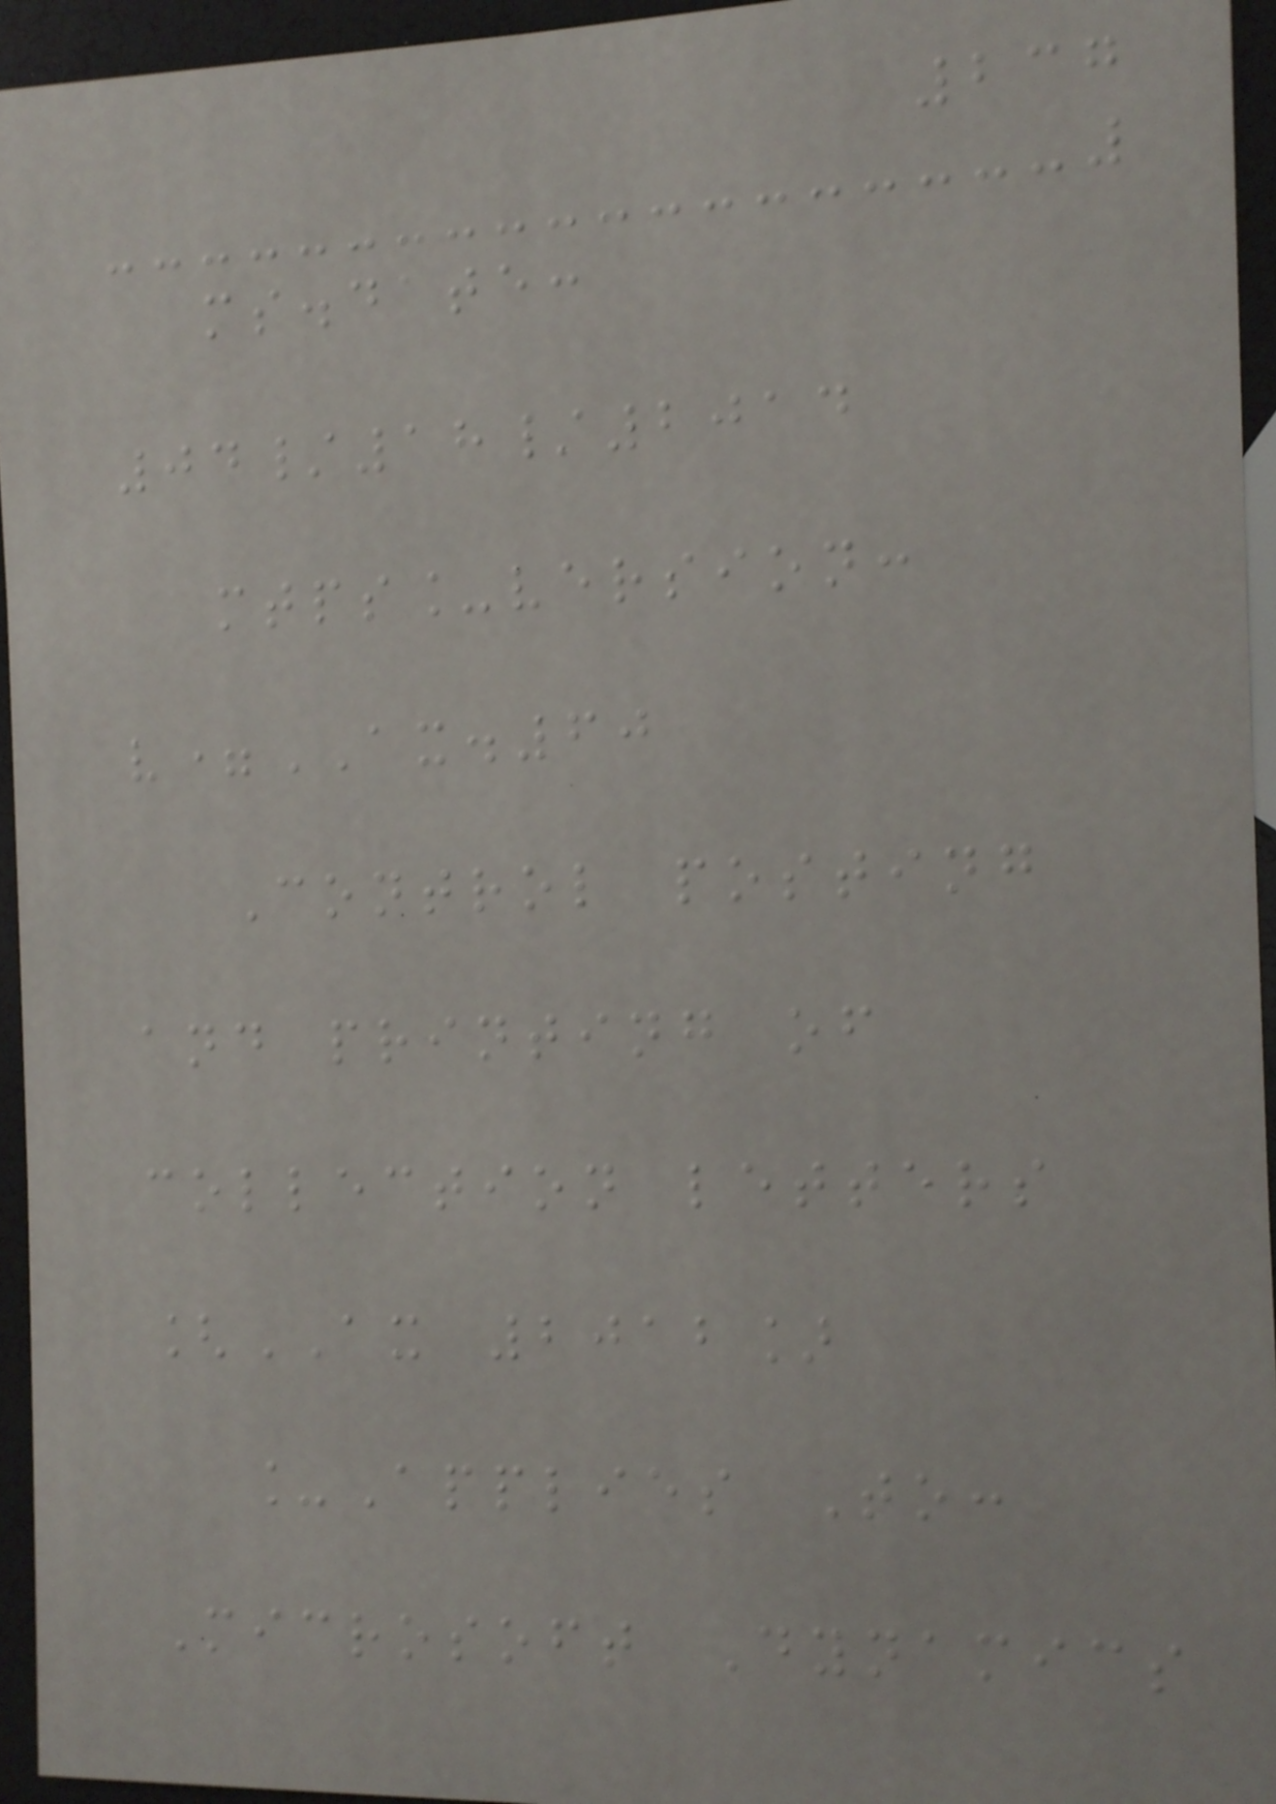237
ms.date:
04/18/2014
mtps_version:
v=AX.60
Control posting
and printing of
collection letters
[AX 2012]
_Applies To:
Microsoft Dynamics
